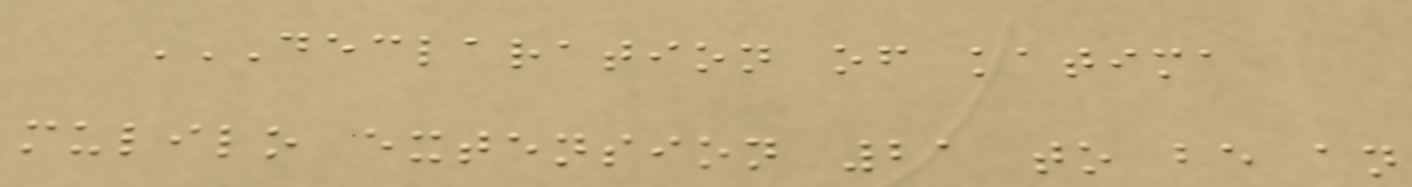DECLARATION OF KATIMA
MULILO EXTENSION 21 TO BE AN
